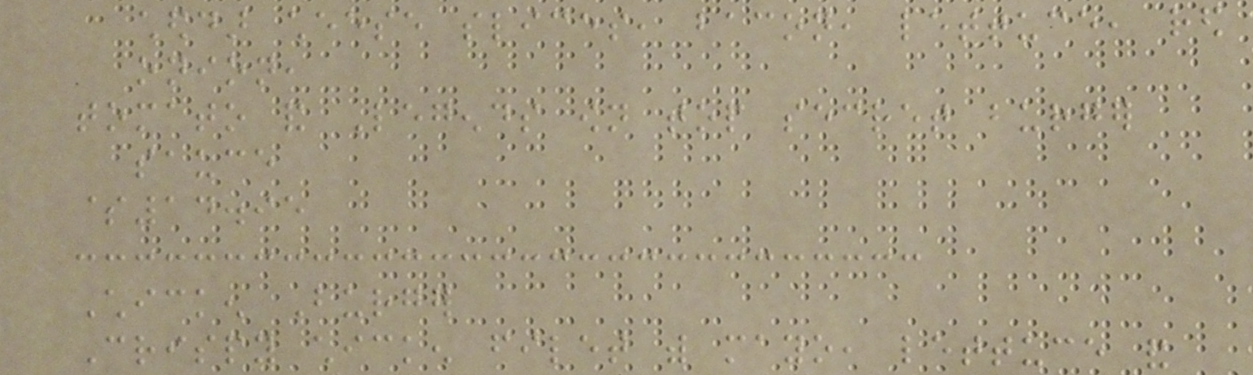cheddar cheese slices, bacon, lettuce, red
onion,
tomato and Legends own top secret burger
sauce
$14.95
Chicken Burger
Crispy chicken filet with mayo, lettuce and
